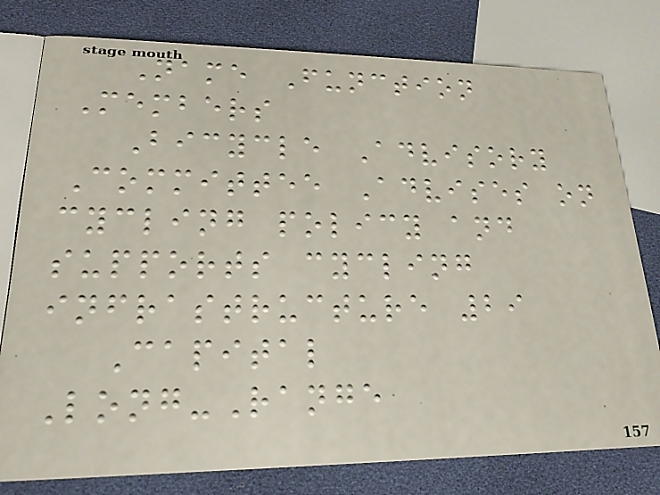Name Function
Members
Bicycle Advisory
Committee Advises on
cycling policy and
supports cycling
infrastructure 29
Capital
Long-Range
